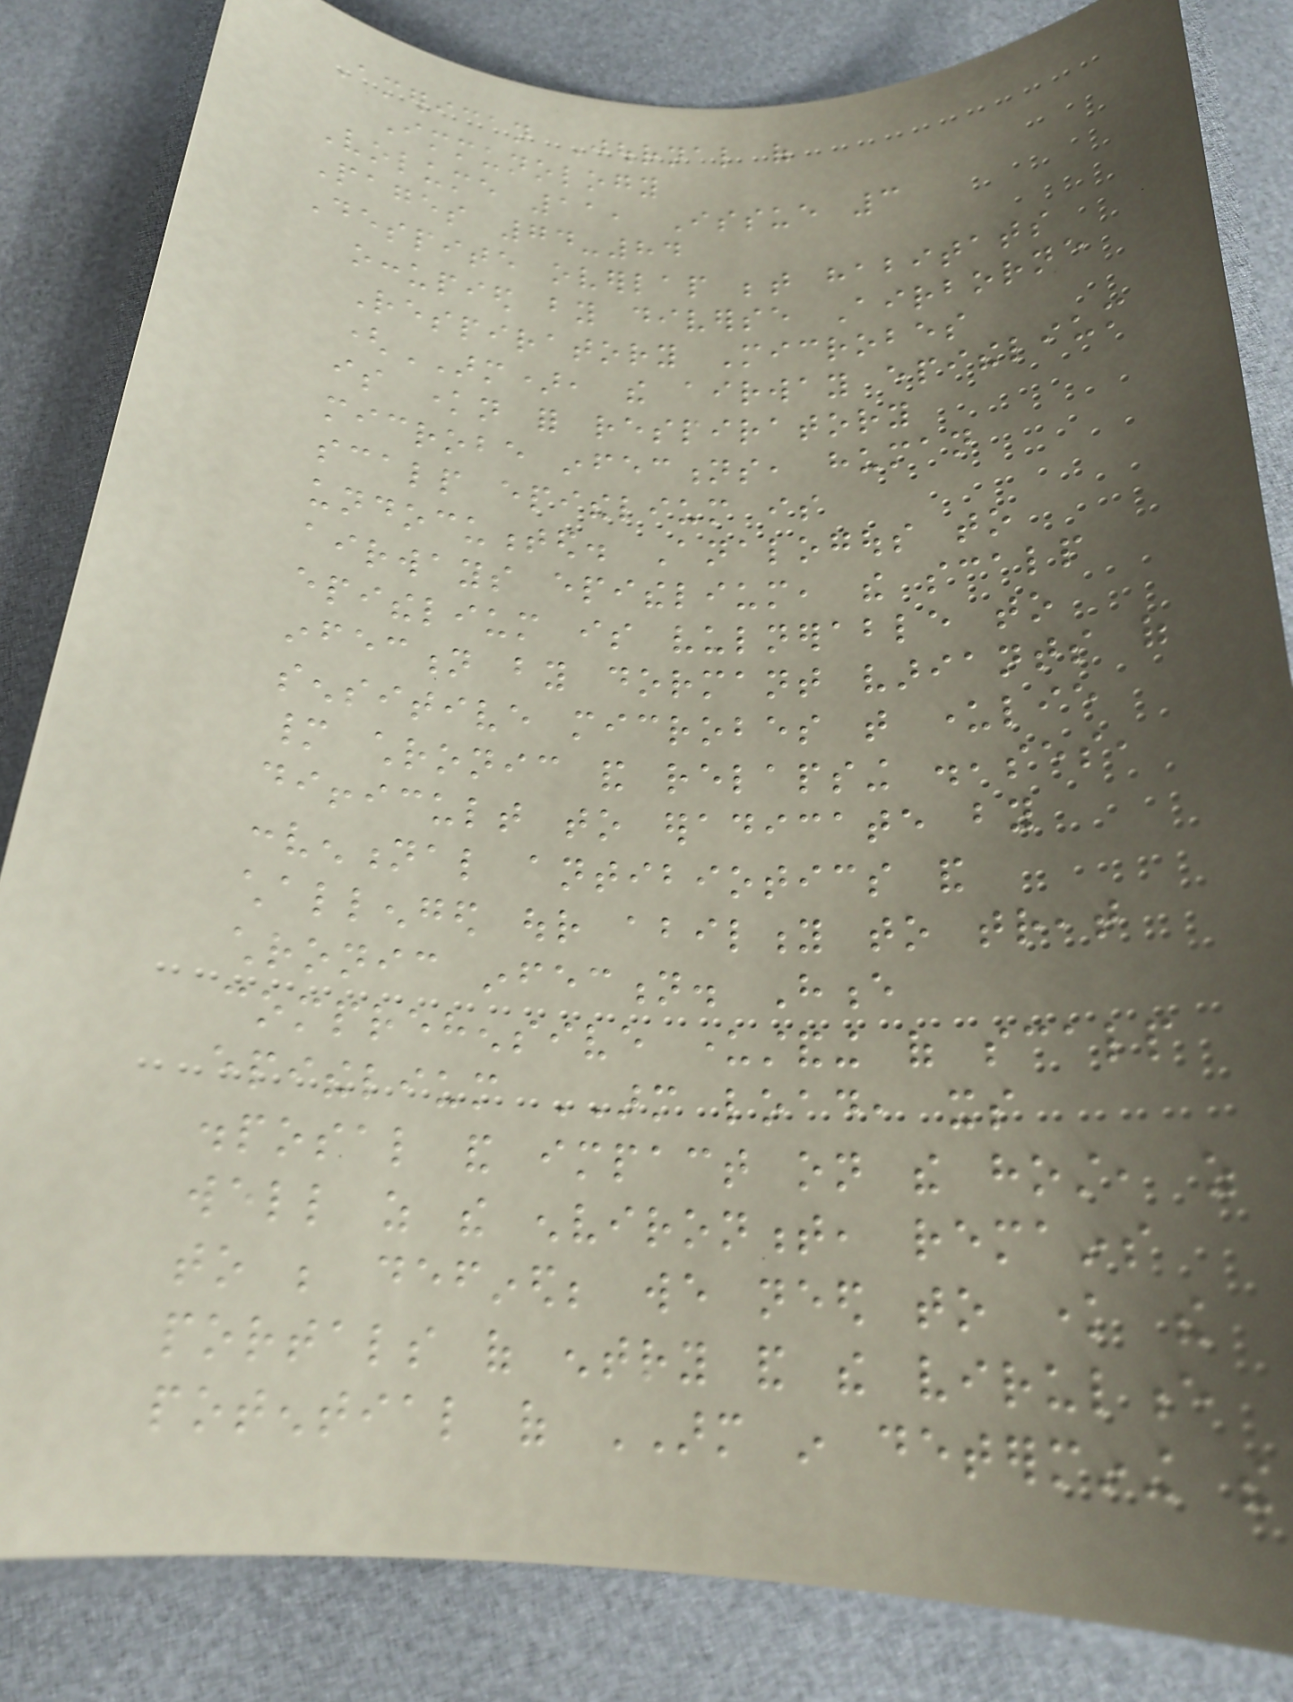American Journal of
Immunology
Volume 11, Issue 3
Pages 74-84
Despite overlap between habitats
occupied by diverse Airborne
Respiratory Microbes
(ARM), the airway epithelium
is known for respiratory
microbe infections, human
scalp epithelium is
undocumented. Analogous to
airways epithelium, the scalp
epithelium is vulnerable to
infection by dormant variants of
sensitive microbes that underlie
many chronic and relapsing diseases,
difficult to eradicate by
conventional antibiotics and
challenged our ability to treat
chronic infection. Hence
comprehensive understanding of scalp
epithelium ARM load, its
disposal and impact on the host, as
well as the environment, remains
to be defined; we need to know the
portals of entry and the virulence
potential of ARM in determining the
